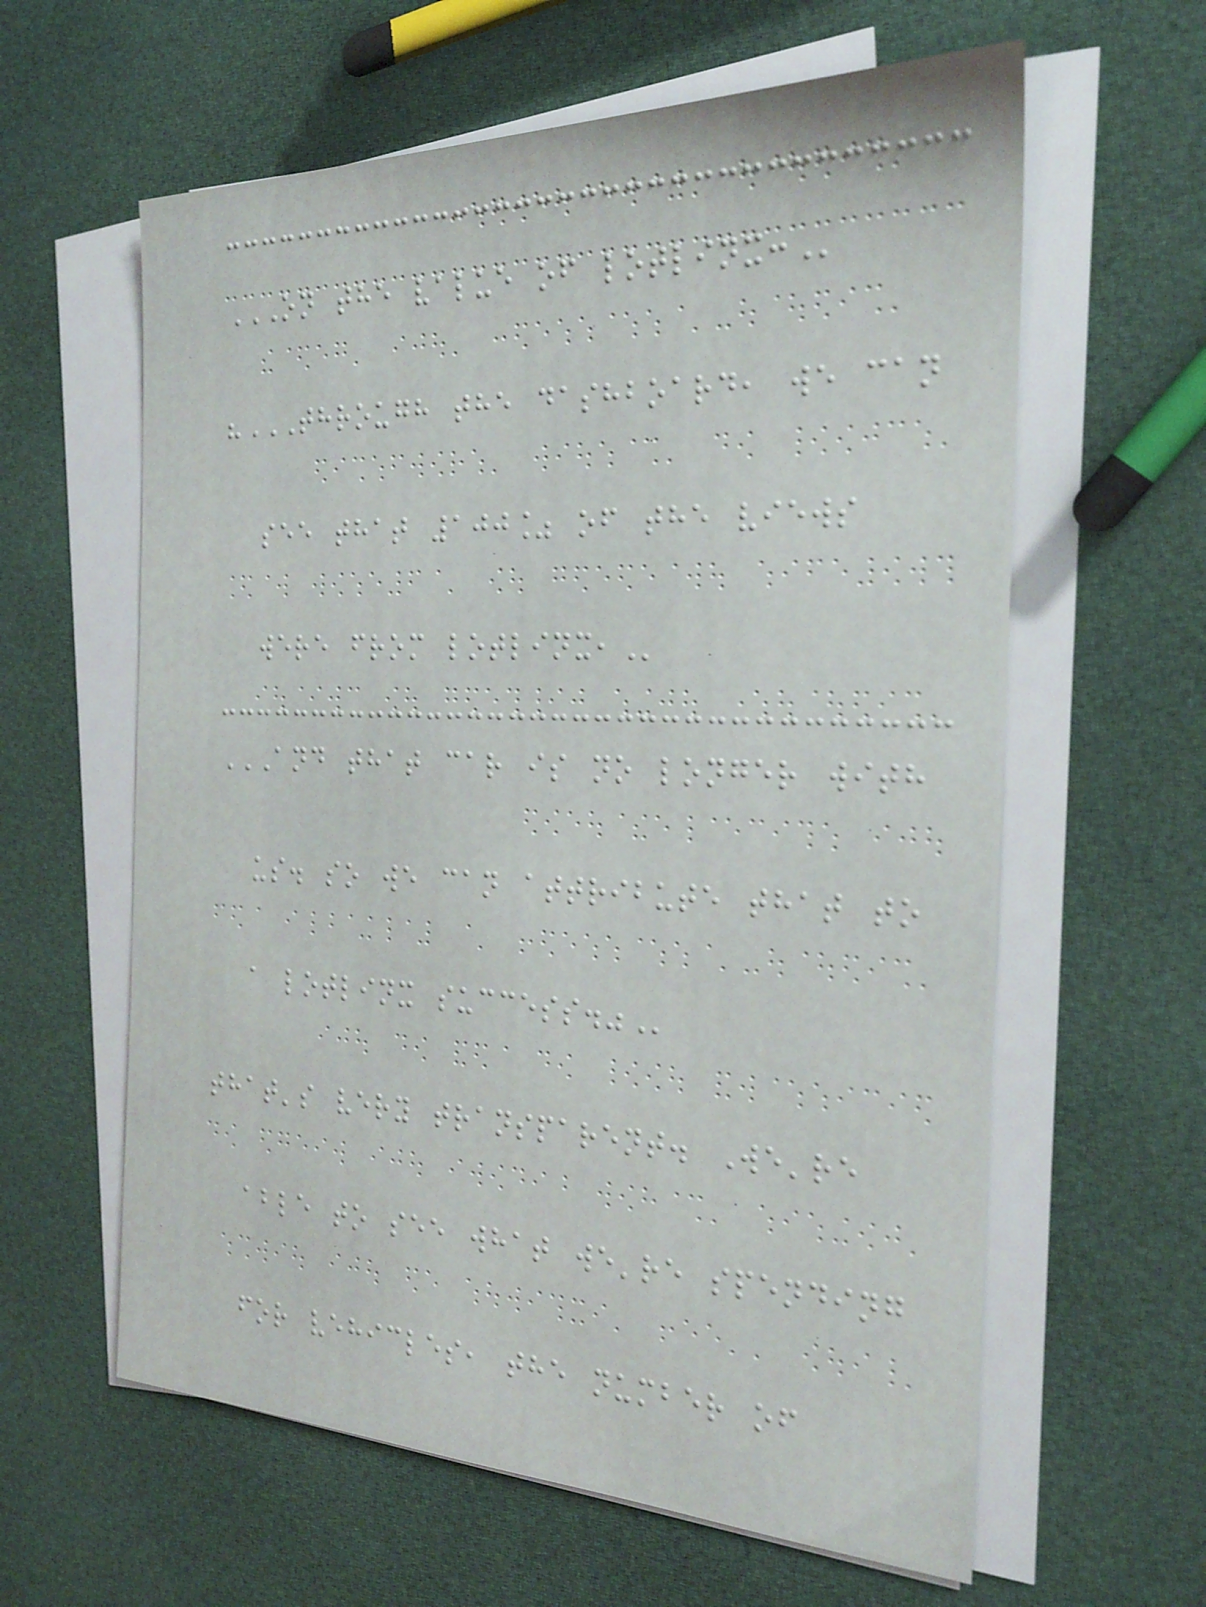ON THE VALUE OF LOTLINX:
"THROUGH THE DASHBOARD, WE CAN
SEE THAT 100% OF THE VIEWS
WERE FROM LOTLINX,
AND THAT CAR IS NO LONGER WITH
US. SO WE CAN ATTRIBUTE THAT TO
A LOTLINX SUCCESS."
that's very transparent. We're
able to see what we're spending
for vehicles, the number of
